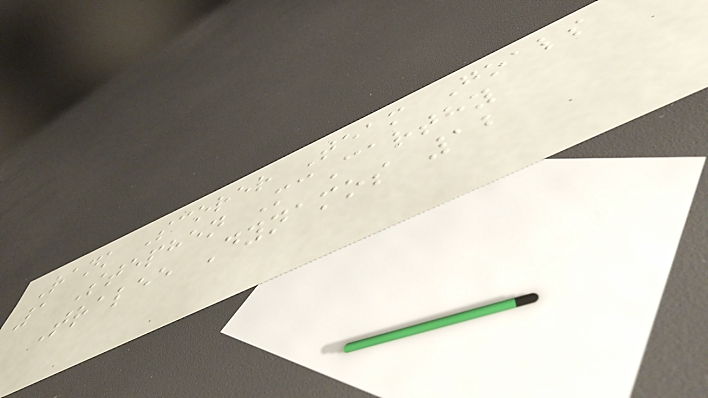Rank Scorer Team Goals
1 Stephen McCarthy
Tralee Dynamos 12
